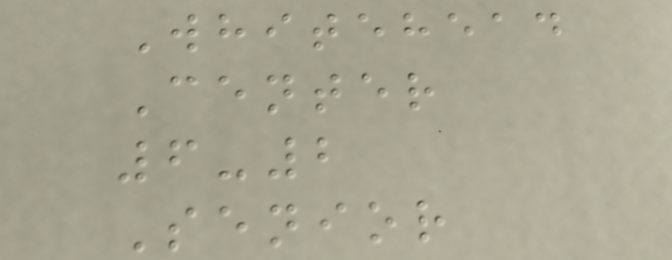Whitehead
Center
6-2
Senior
